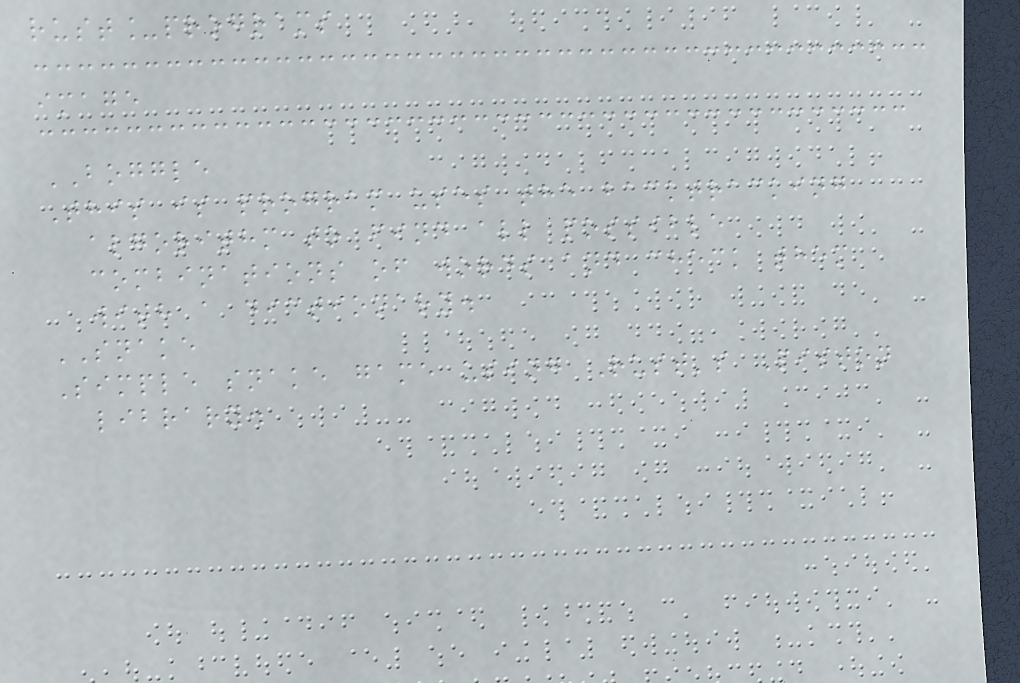rust_programs
image
BOGGLE
This is program uses the backtracking
algorithm to find all possible
combinations of words and check them
with a dictionary.
SNAKE
Simple snake game using Rust's Piston
library.
